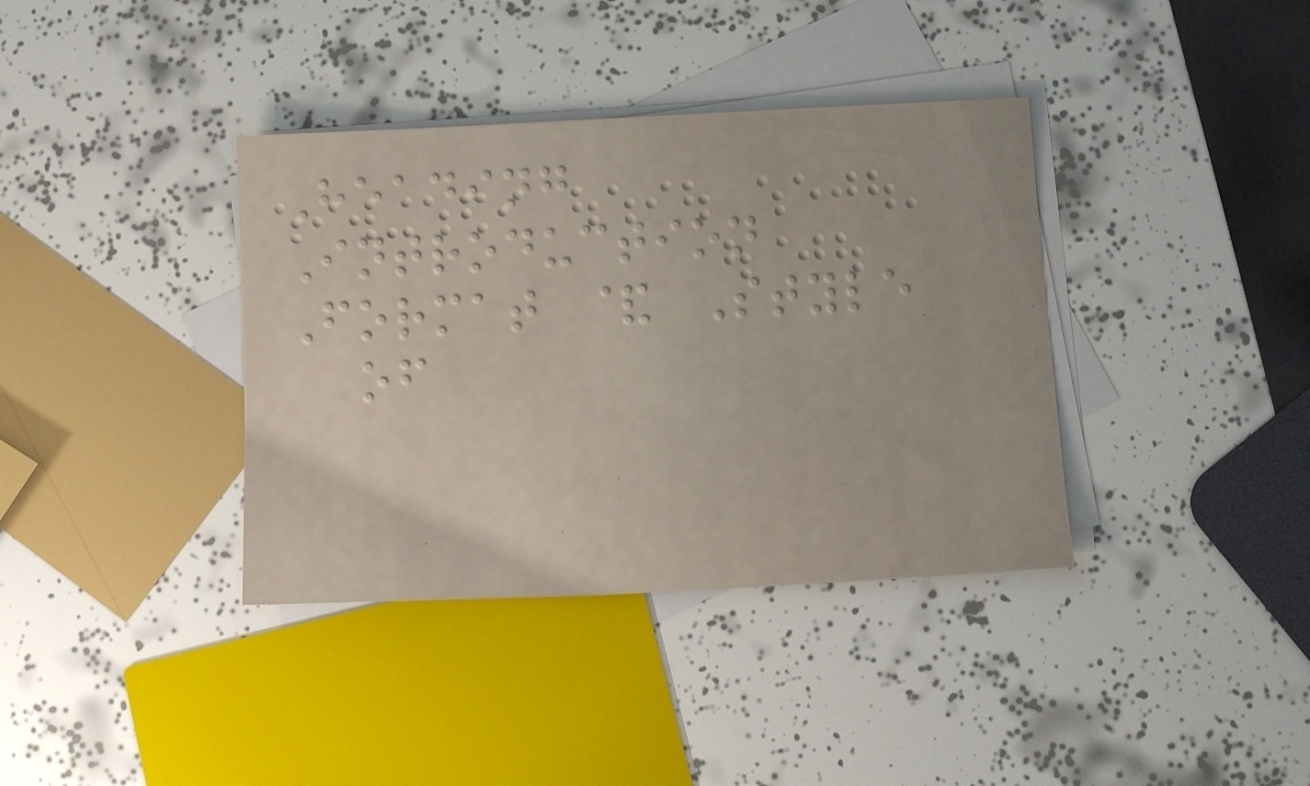Heading
Introduction
Format & Style
of
